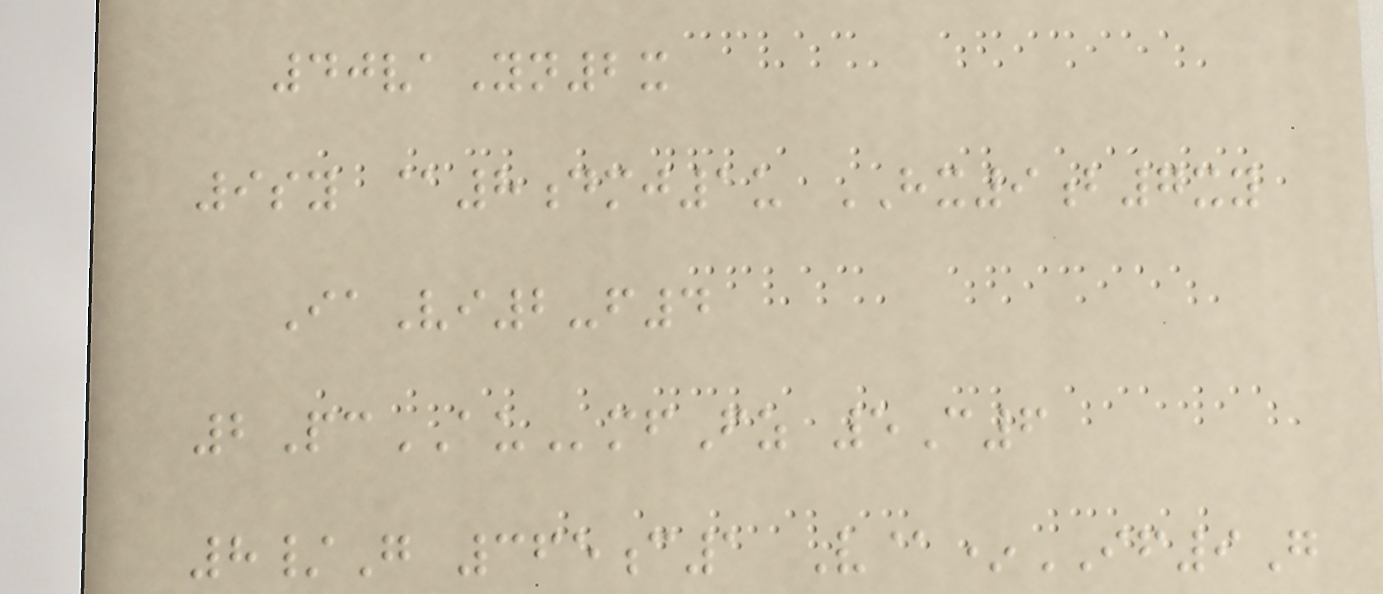40vaYn2x
9sy @8dmj1u HX9b7xy
IaVi2-f4
2PcAUmfFz 5C6
8/G 365c1 V@*IF9G
